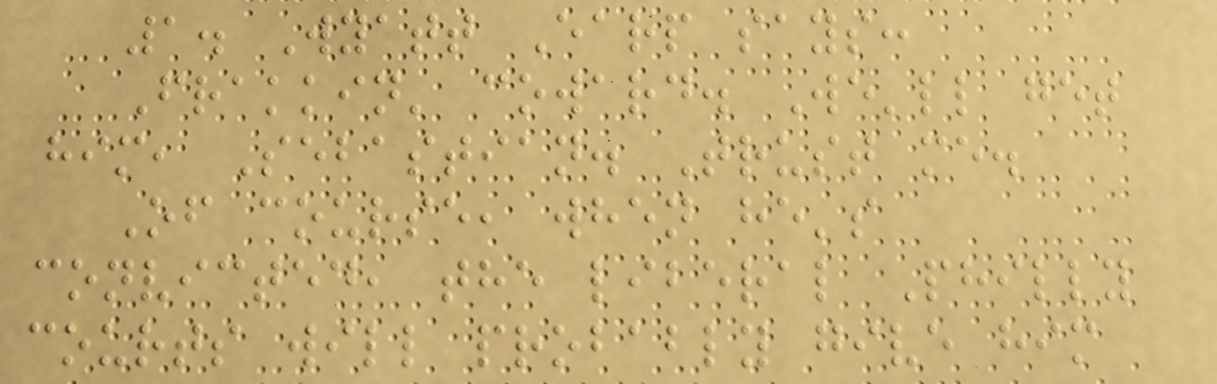1. Wyatt Earp says:
Frakkin' coward. We'll get
him, Sebastian. Trust me.
Of course, when he's
convicted, the liberal Philly
courts will probably give him
